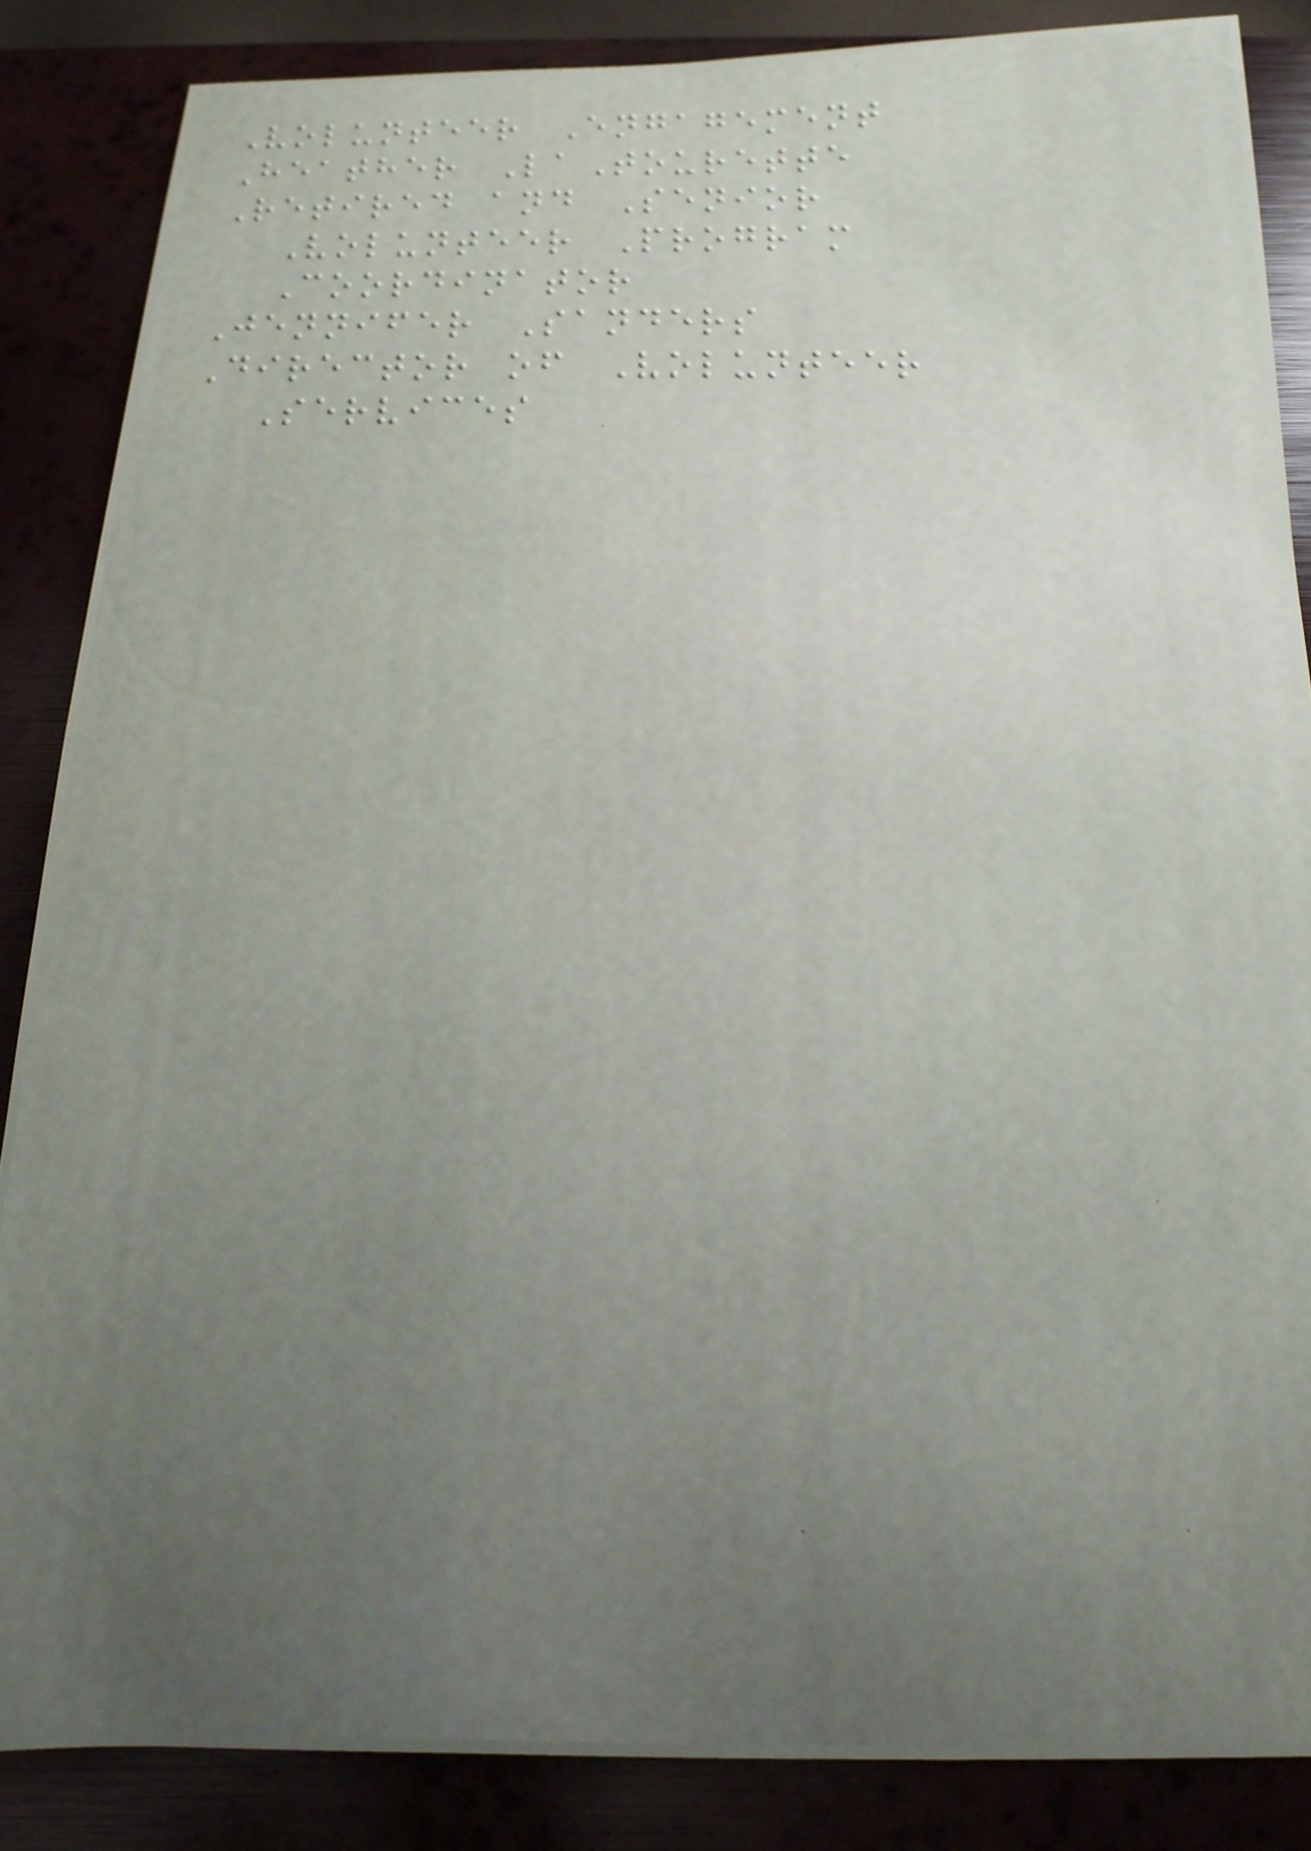Volunteer Engagement
Heather LaTourette
Retired and Senior
Volunteer Program
Coordinator
Jennifer Sanders
Director of Volunteer
Services
